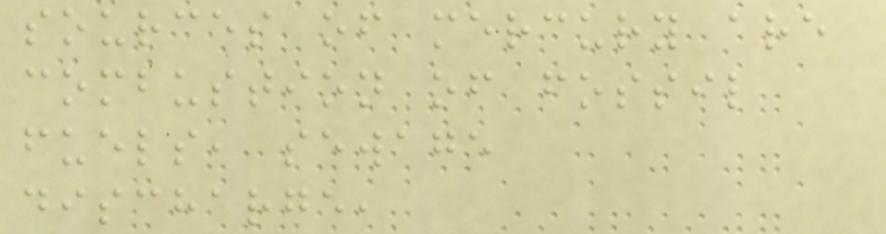sources of mercury are
combustion of fossil
fuels, sewage
discharge,
